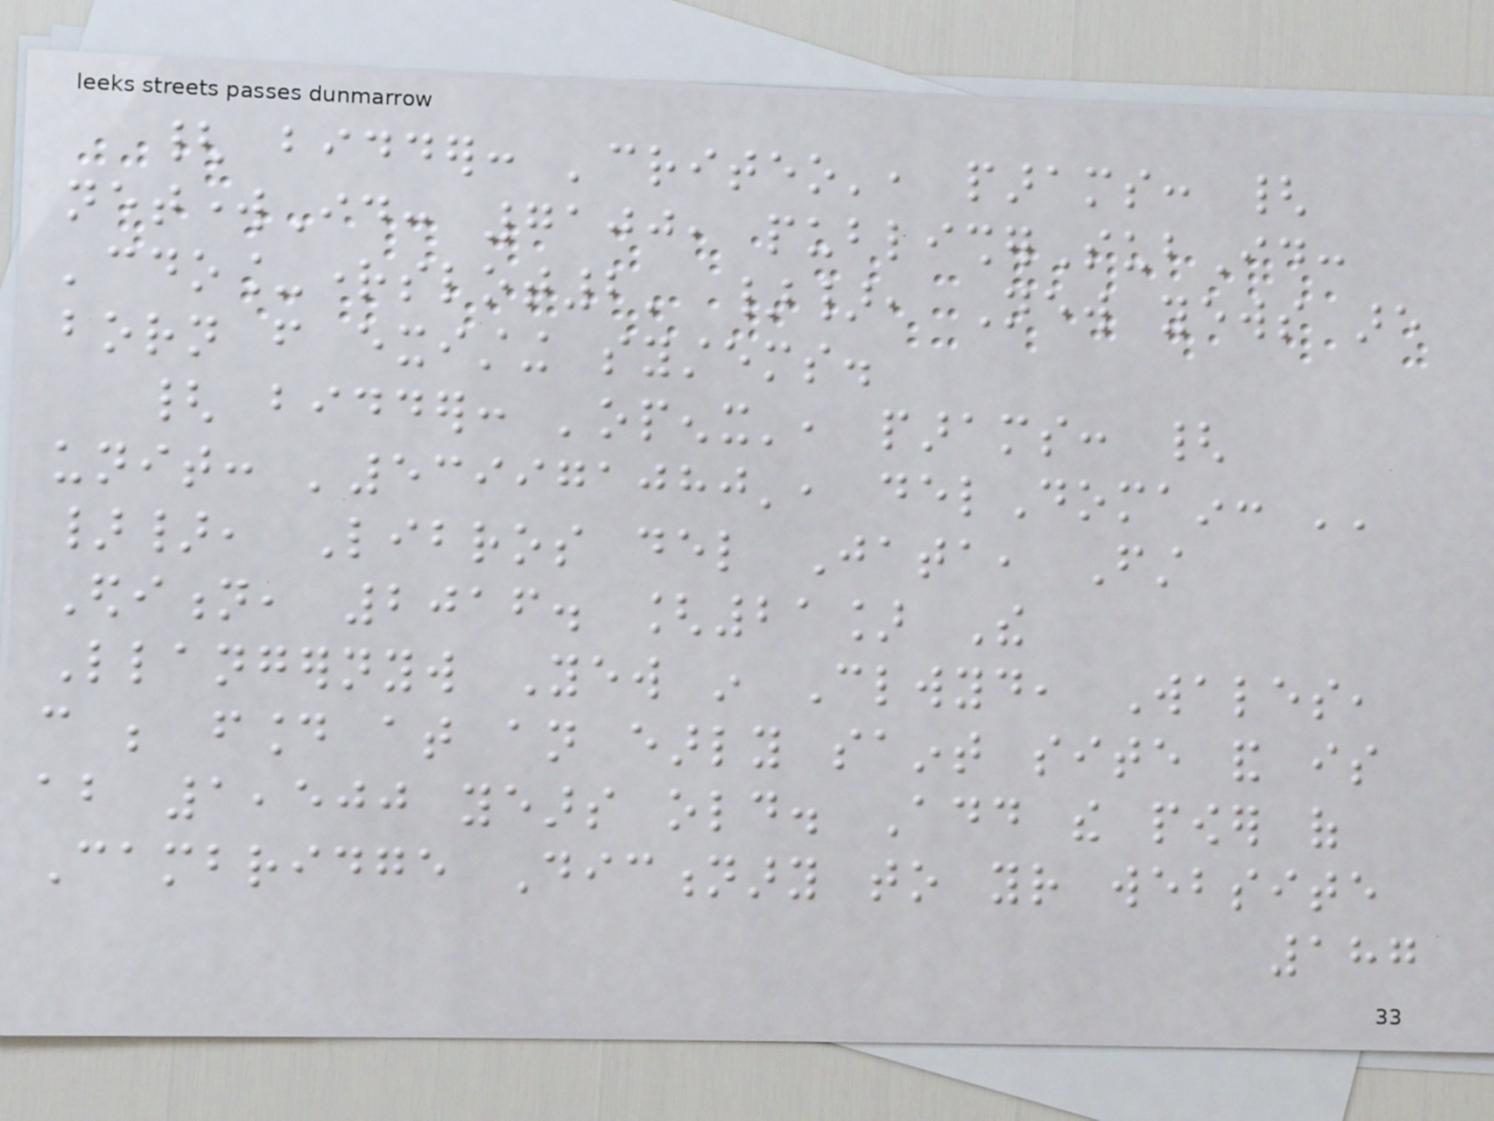{ bidder: 'criteo', params: {
networkId: 7100, publisherSubId:
'cdo_rightslot2' }}, New yews are
born from existing systems.
{ bidder: 'openx', params: {
unit: '539971080', delDomain: ''
}}, Libros del Jata, First
Edition, 2016. [21] The
Llangernyw Yew in Clwyd, Wales,
can be found at an early saint site and is
about 1,500 years old. Add the power of
Cambridge Dictionary to your website
187
